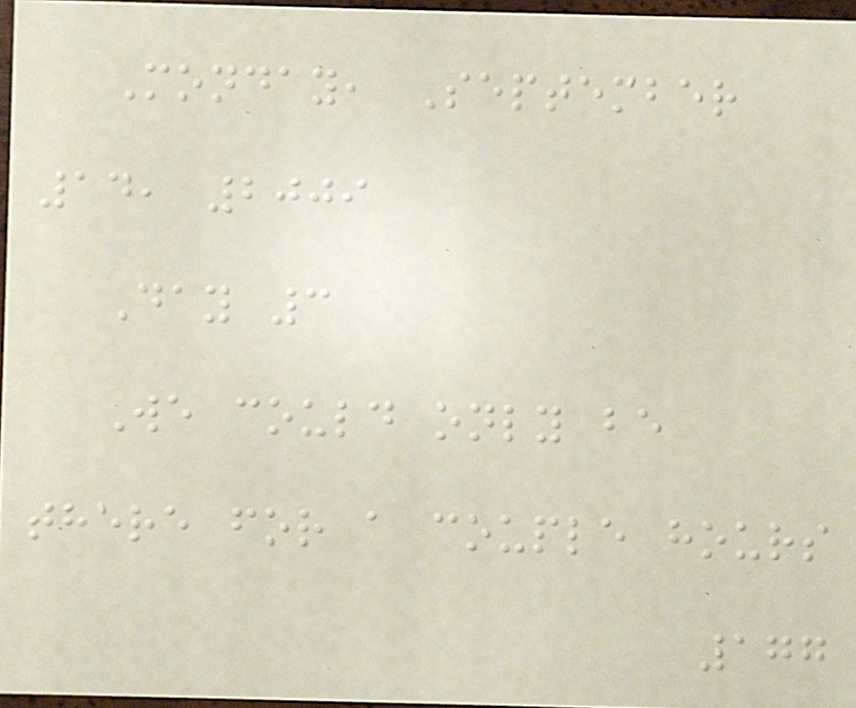Monday, September
14, 2009
Day 3
We could only be
there for a couple hours
177
